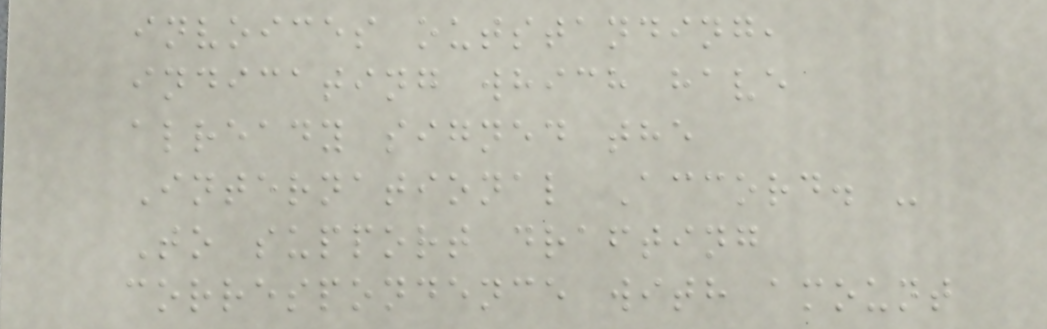invoices outstanding,
indicating which have
already signed the
International Accord. -
To support drafting
correspondence with amount
